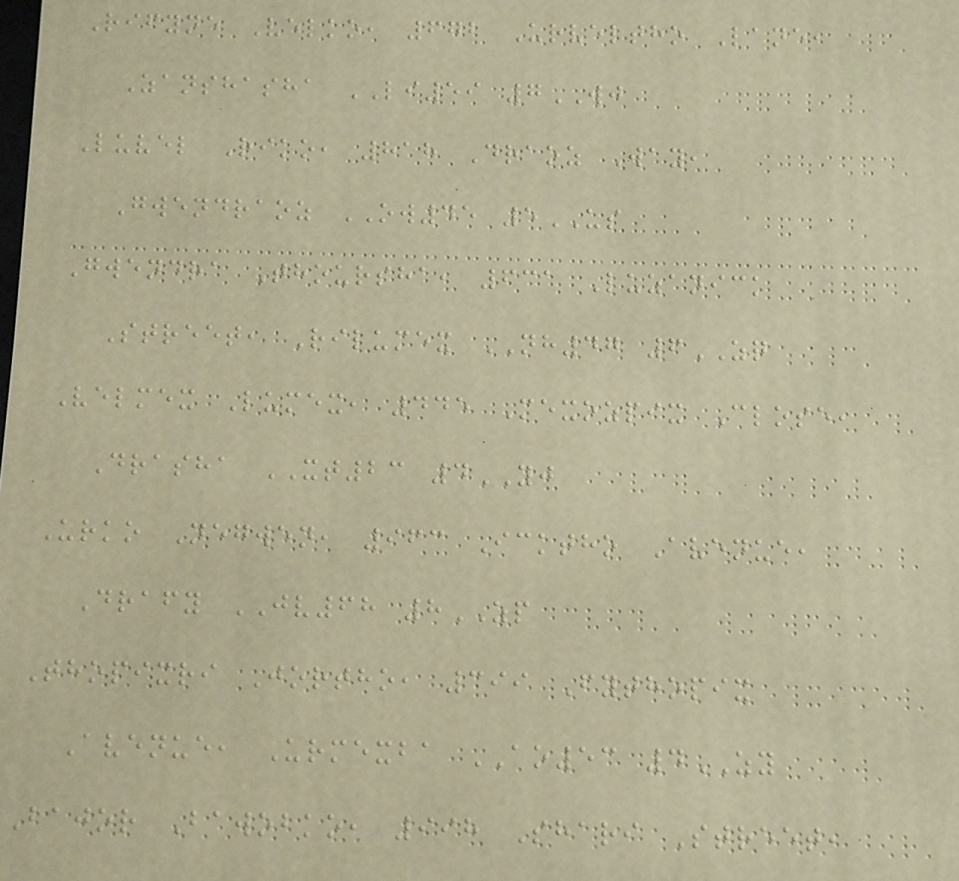Rifyne Velko, 672 Urveltho Lane,
Zanshasha LI59 7WJ
Luvel Riko, 818 Draoz Way,
Gwendraoz OW45 5US
Gwendra Thoursha, 631 Luzanick
Street, Rilumex NH47 6ZQ
Velmex Lumex, 445 Mexozpix Close,
Drasha XT23 4YJ
Urko Negwen, 963 Icktho Avenue,
Drafy JV68 8ZP
Thopixri Jortho, 399 Fythopix
Avenue, Urmexba AO53 4ZY
Bajor Bawobko, 998 Shari Street,
